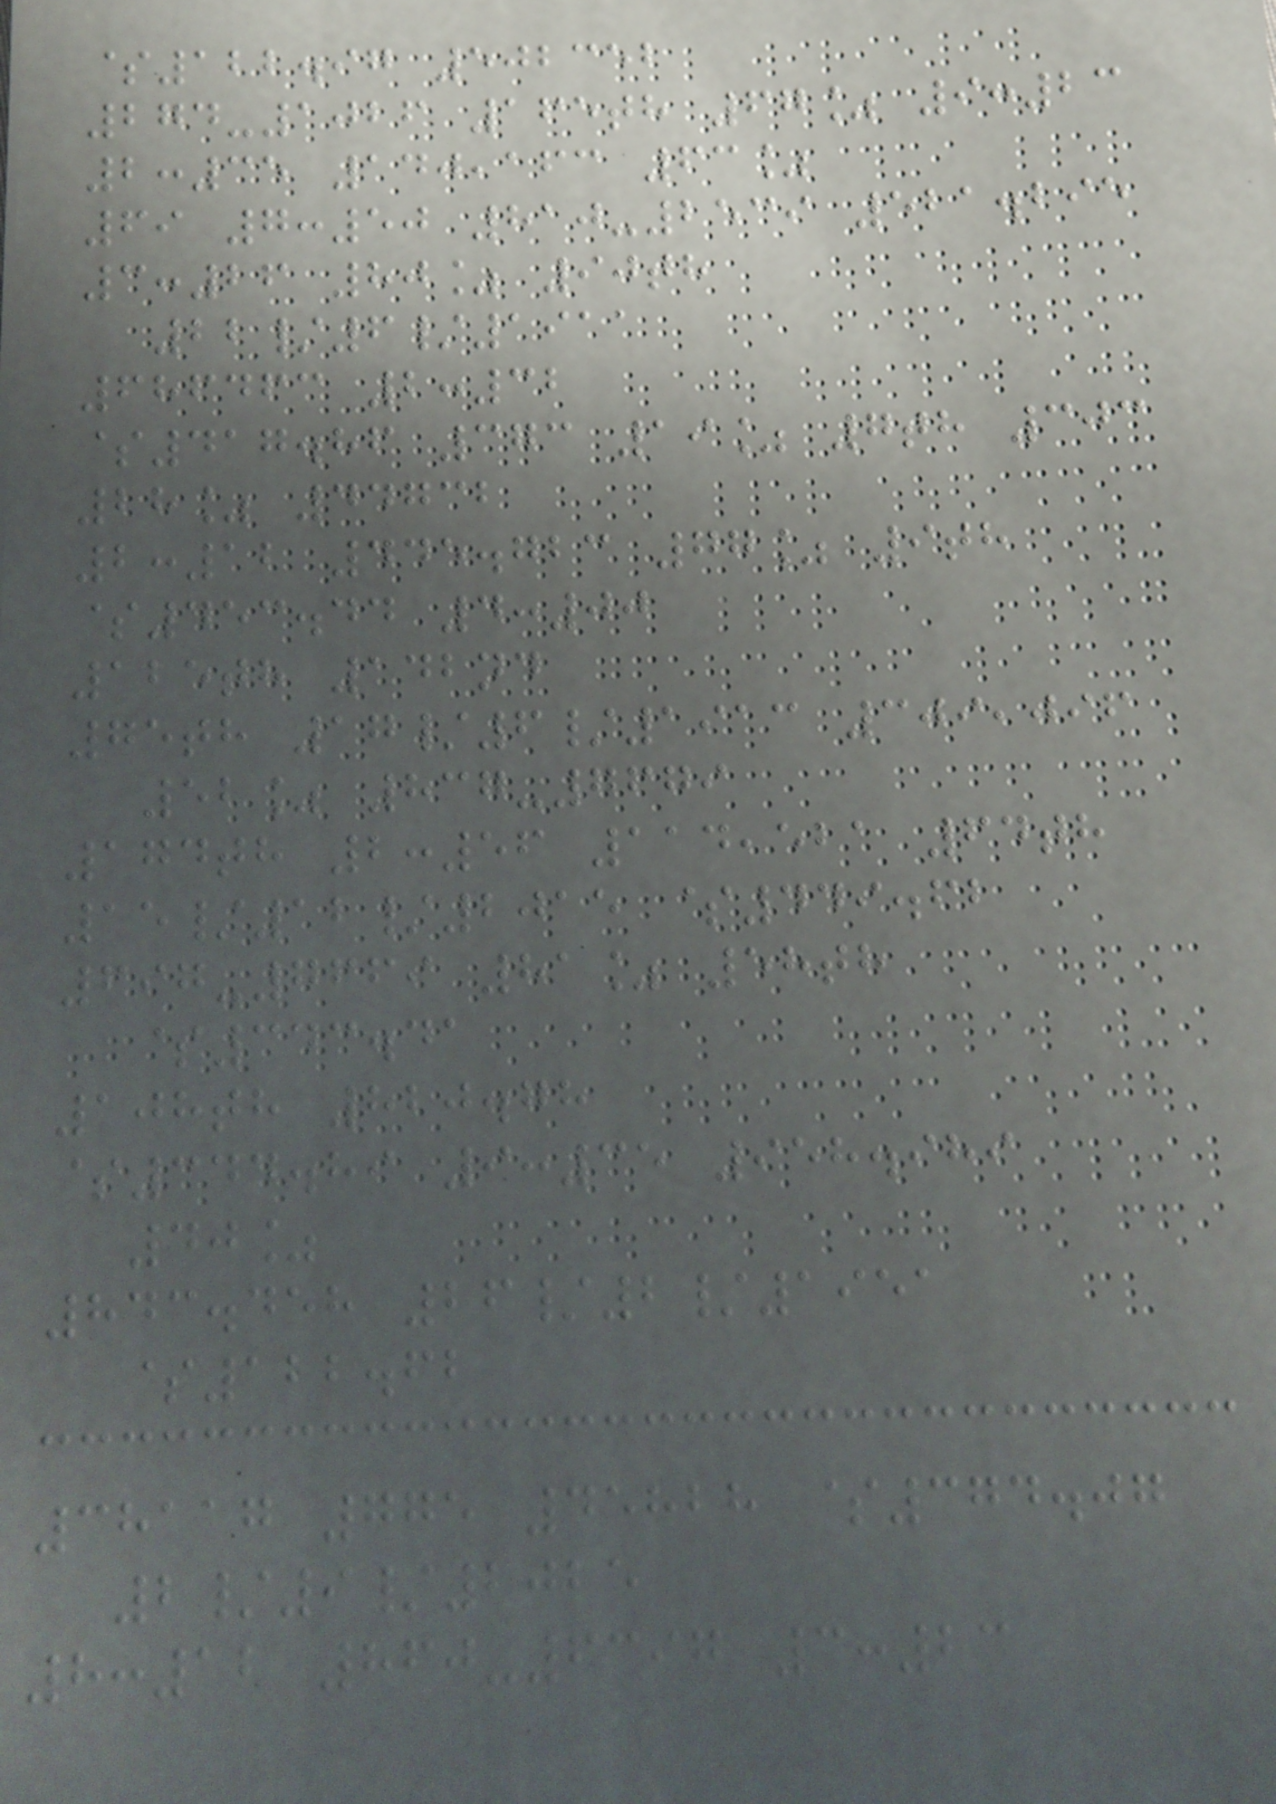$122.97 502352
274-1026 165th 67% 9:23
2:35 140,163 63%
69 7:50 810-2539 521.295
3:26 80% 90th
22/6/1911
686463 2:32
$417.86 373 19% 7th 303
28% 44732
2:12 445.723 77% 9th
$453.44 4:00
125th 142nd
75th 17/6/1913 309,096
52% 837-7679
174th 2:56 114,521 64th
15/12/2015 $449.62
697-7669 81% 58th
$343.41
108th 820.78
$344.89 9:35 958.989
40%
843.458 26/2/1951
$122.62
38117 775 45828 $374.07
2/9/2025
8:12 860-6397 3:23
